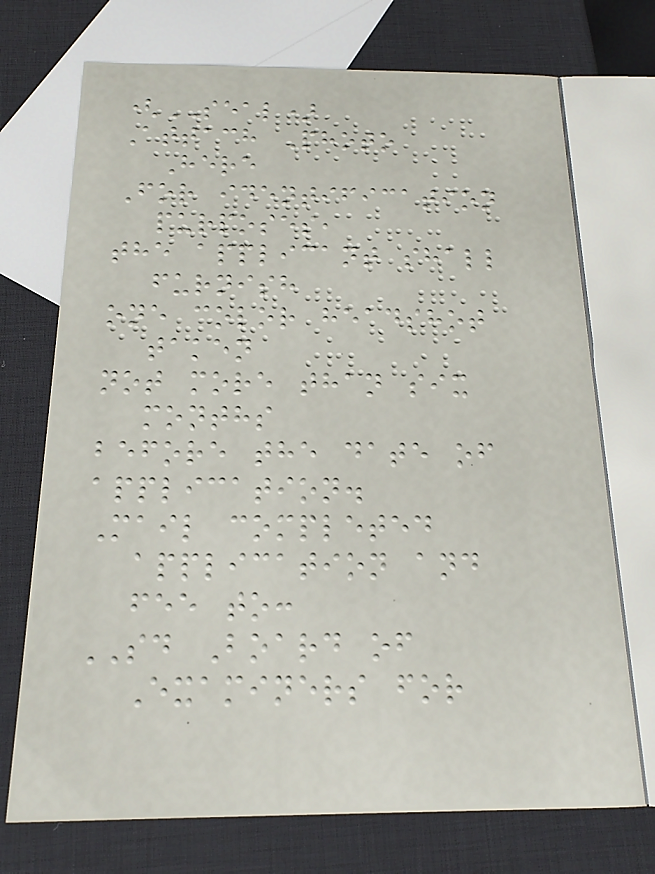(SEAL)
Attach Photo
Here
For identification
purposes,
the applicant shall
furnish
one color headshot
taken
not more than six
months
before the date of
application.
Mail completed
application and
fee to:
SD Board of
Examiners for
